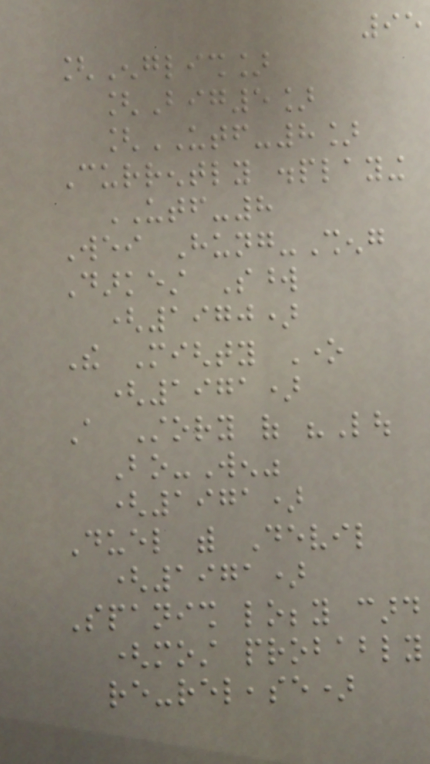95
[English]
[Big5]
[UTF-8]
Currently displaying
UTF-8
Wei Hung-Sheng
Darkest Sword
(1970)
The Mighty One
(1971)
A Story of "Lou
Bo-Wen"
(1971)
Duel with Devil
(1971)
Spanish lobby card
(most probably
re-release)
